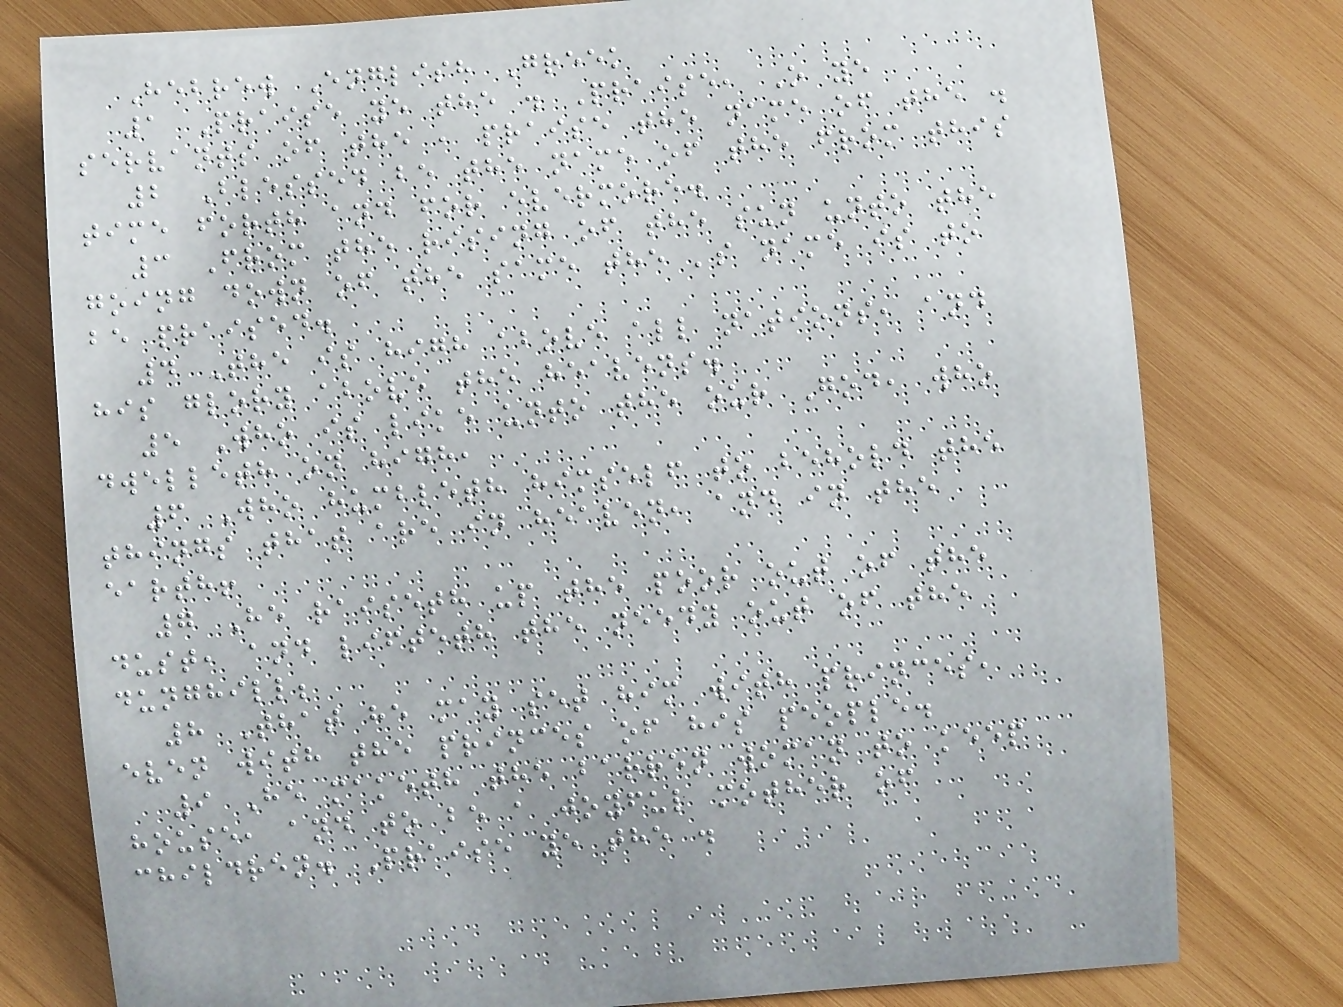Hebrew English Greek
1 Praise ye the . Praise, O ye
servants of the , praise the name of the .
2 Blessed be the name of the from this
time forth and for evermore.
3 From the rising of the sun unto the
going down of the same the 's name is to
be praised.
4 The is high above all nations, and
his glory above the heavens.
5 Who is like unto the our God, who
dwelleth on high,
6 Who humbleth himself to behold the
things that are in heaven, and in the
earth!
7 He raiseth up the poor out of the
dust, and lifteth the needy out of the
dunghill;
8 That he may set him with princes,
even with the princes of his people.
9 He maketh the barren woman to keep
house, and to be a joyful mother of
children. Praise ye the .
